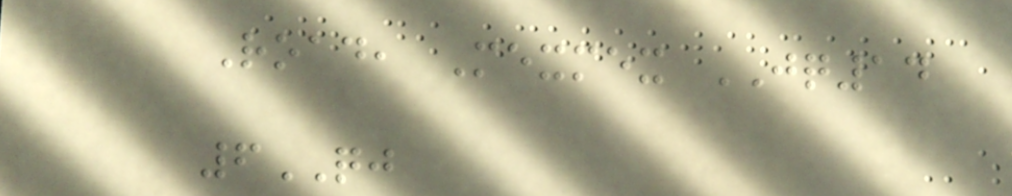Road, Mexmex JQ14
6QJ
